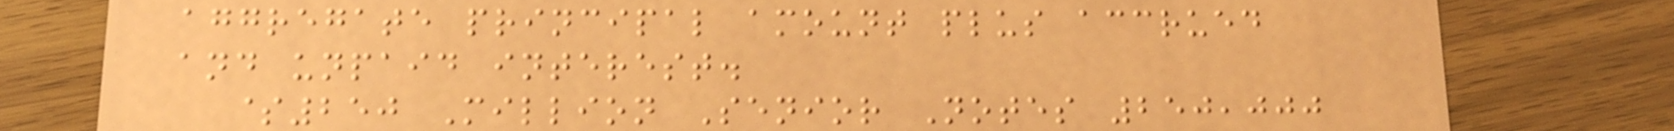aggregate principal amount plus accrued
and unpaid interest.
$250 Million Senior Notes 250,000
